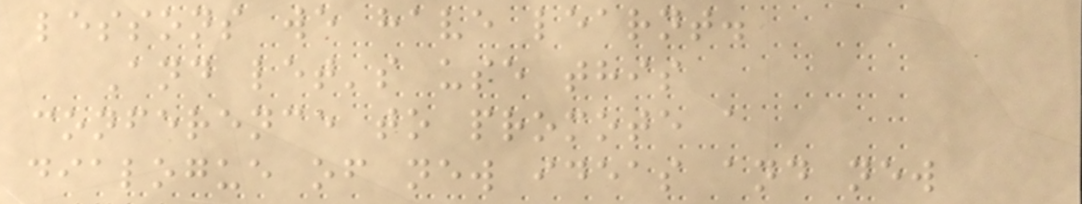lessons we have learnt.
And let's use this
conference to promote a
dialogue of new ideas and new
